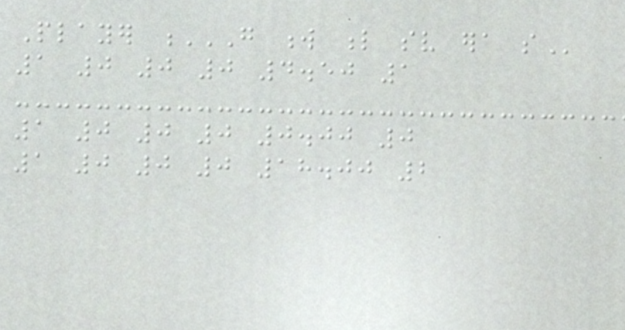Player G W L SV ERA SO
1 0 0 0 4.50 1
1 0 0 0 0.00 0
1 0 0 0 18.00 2
